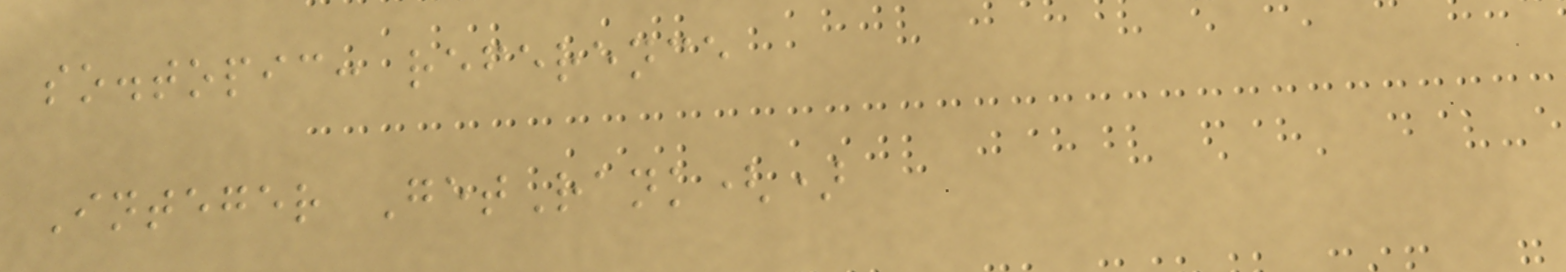so.topic: reference
Integer GetRank()
